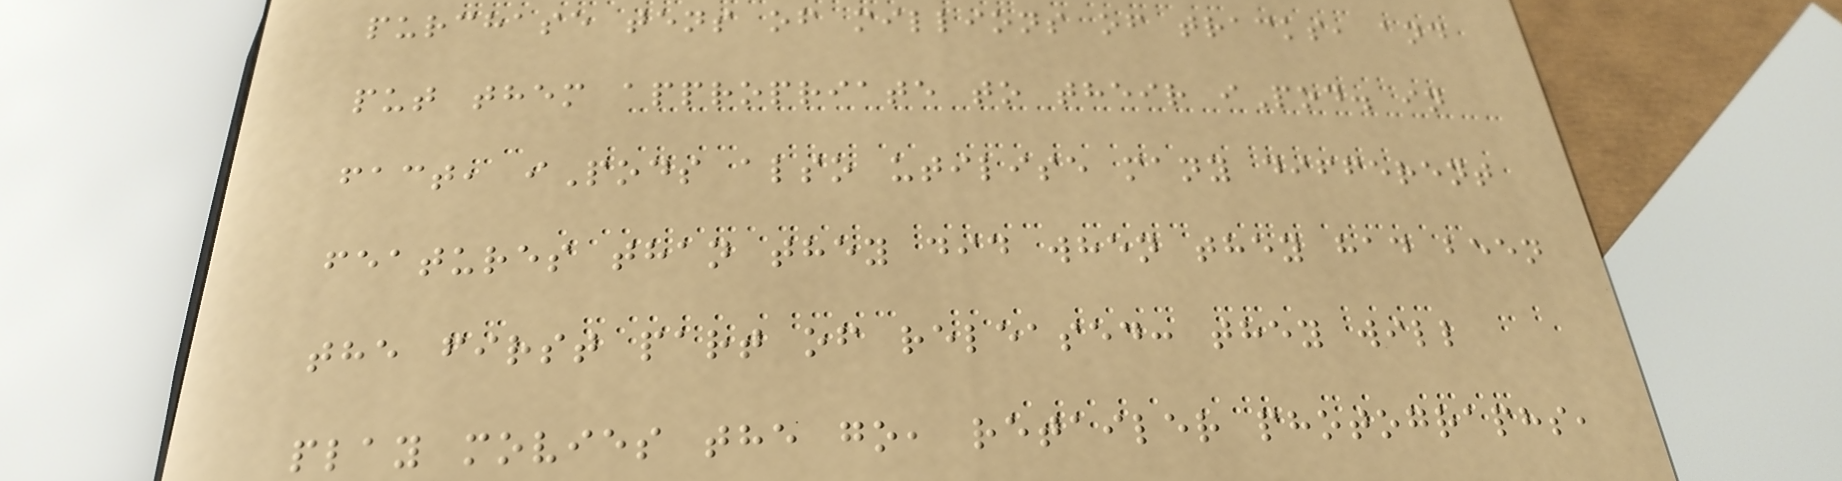purchase tens of millions of tracks, and
put them appropriate to their iPod. in
fact, iPods also utilise many different
features than they did when they had been
the first part of released: they will
play movies the go, retailer photographs,
